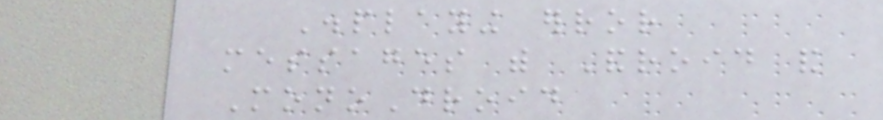Displaying error
messages with Android and
MonoDroid
